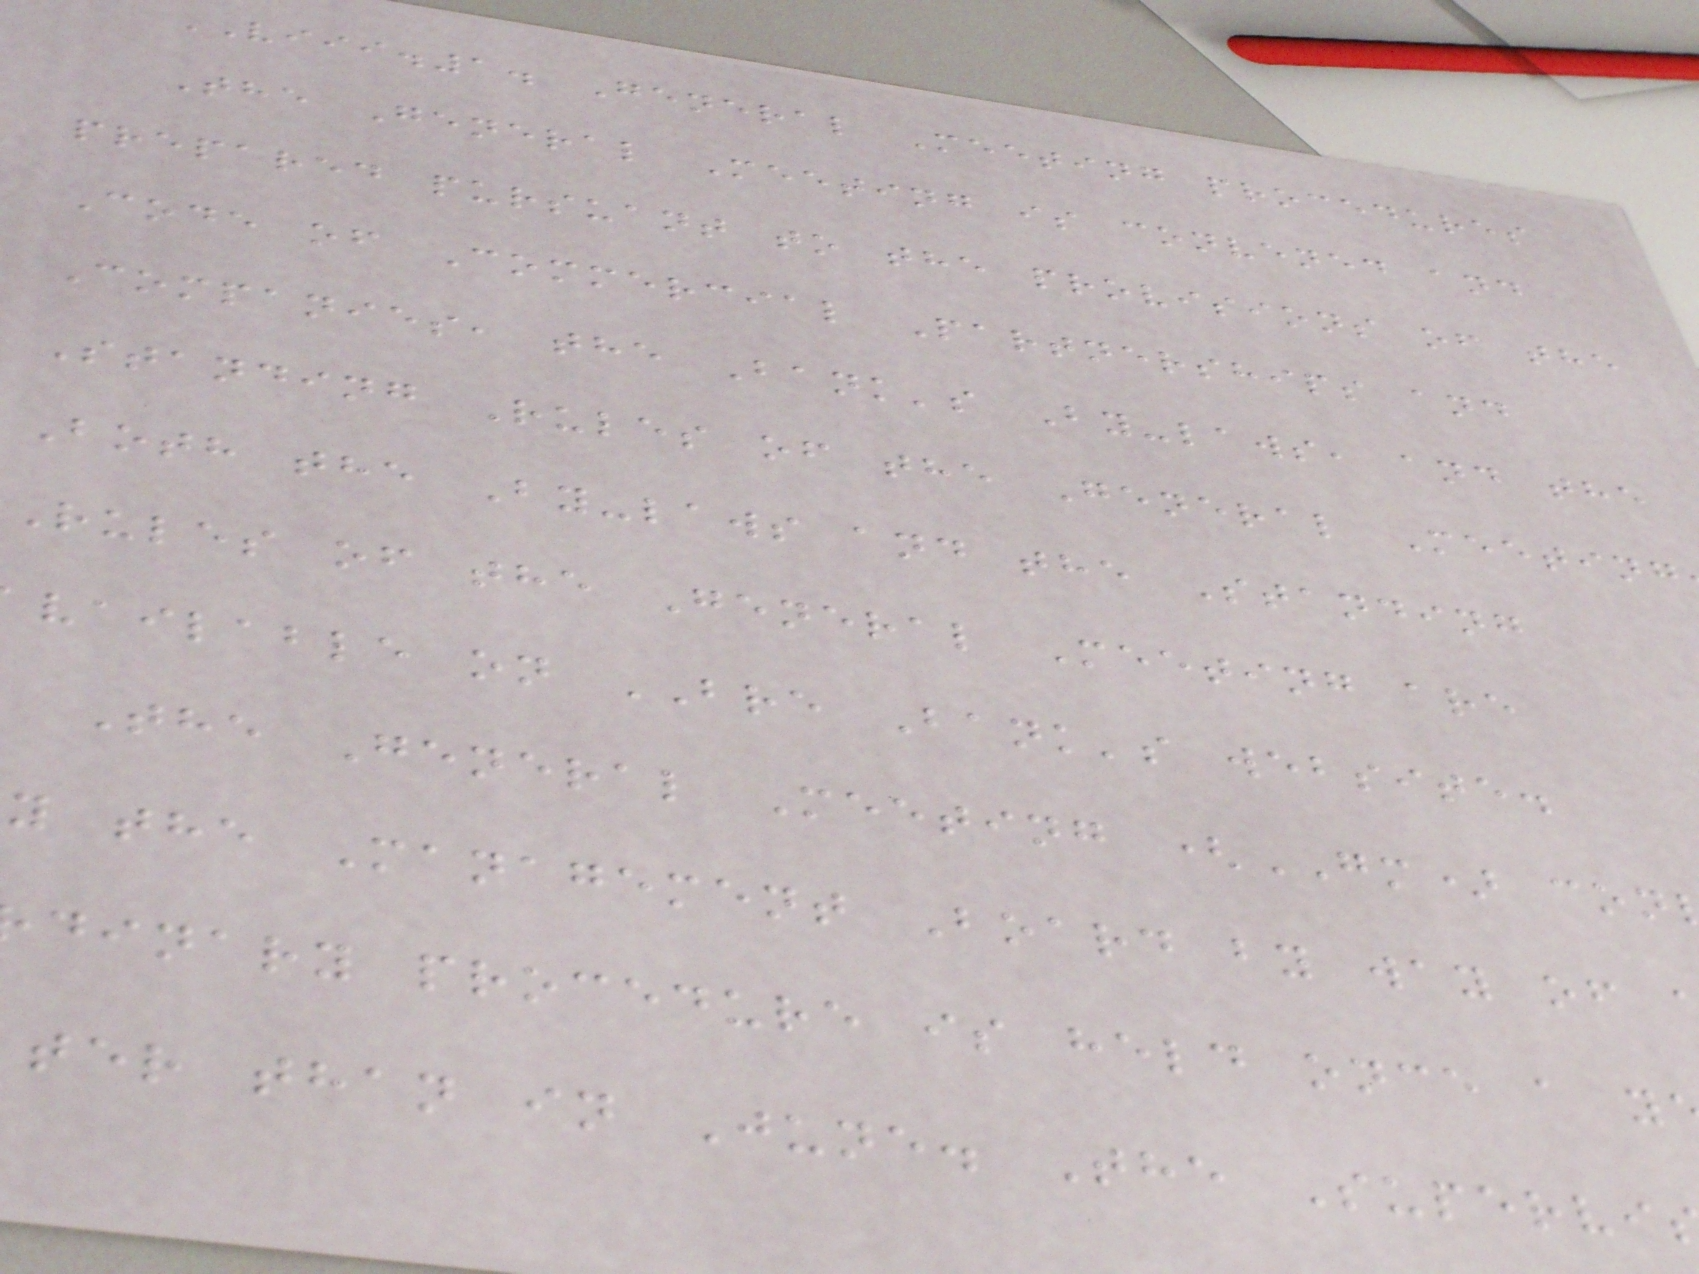VIII.1. General Meeting procedures
The General Meeting is convened and
prepared pursuant to the provisions of the
Code of Commercial Partnerships and
Companies, the Bank's By-laws, and the
Standing Rules of the General Meeting
Both the By-laws and the Standing
Rules of the General Meeting are
vailable on BRE Bank's website.
The General Meeting (GM) con
y the Management Board by way of
dinary procedure is held once a y
ter than in June. The Supervi
